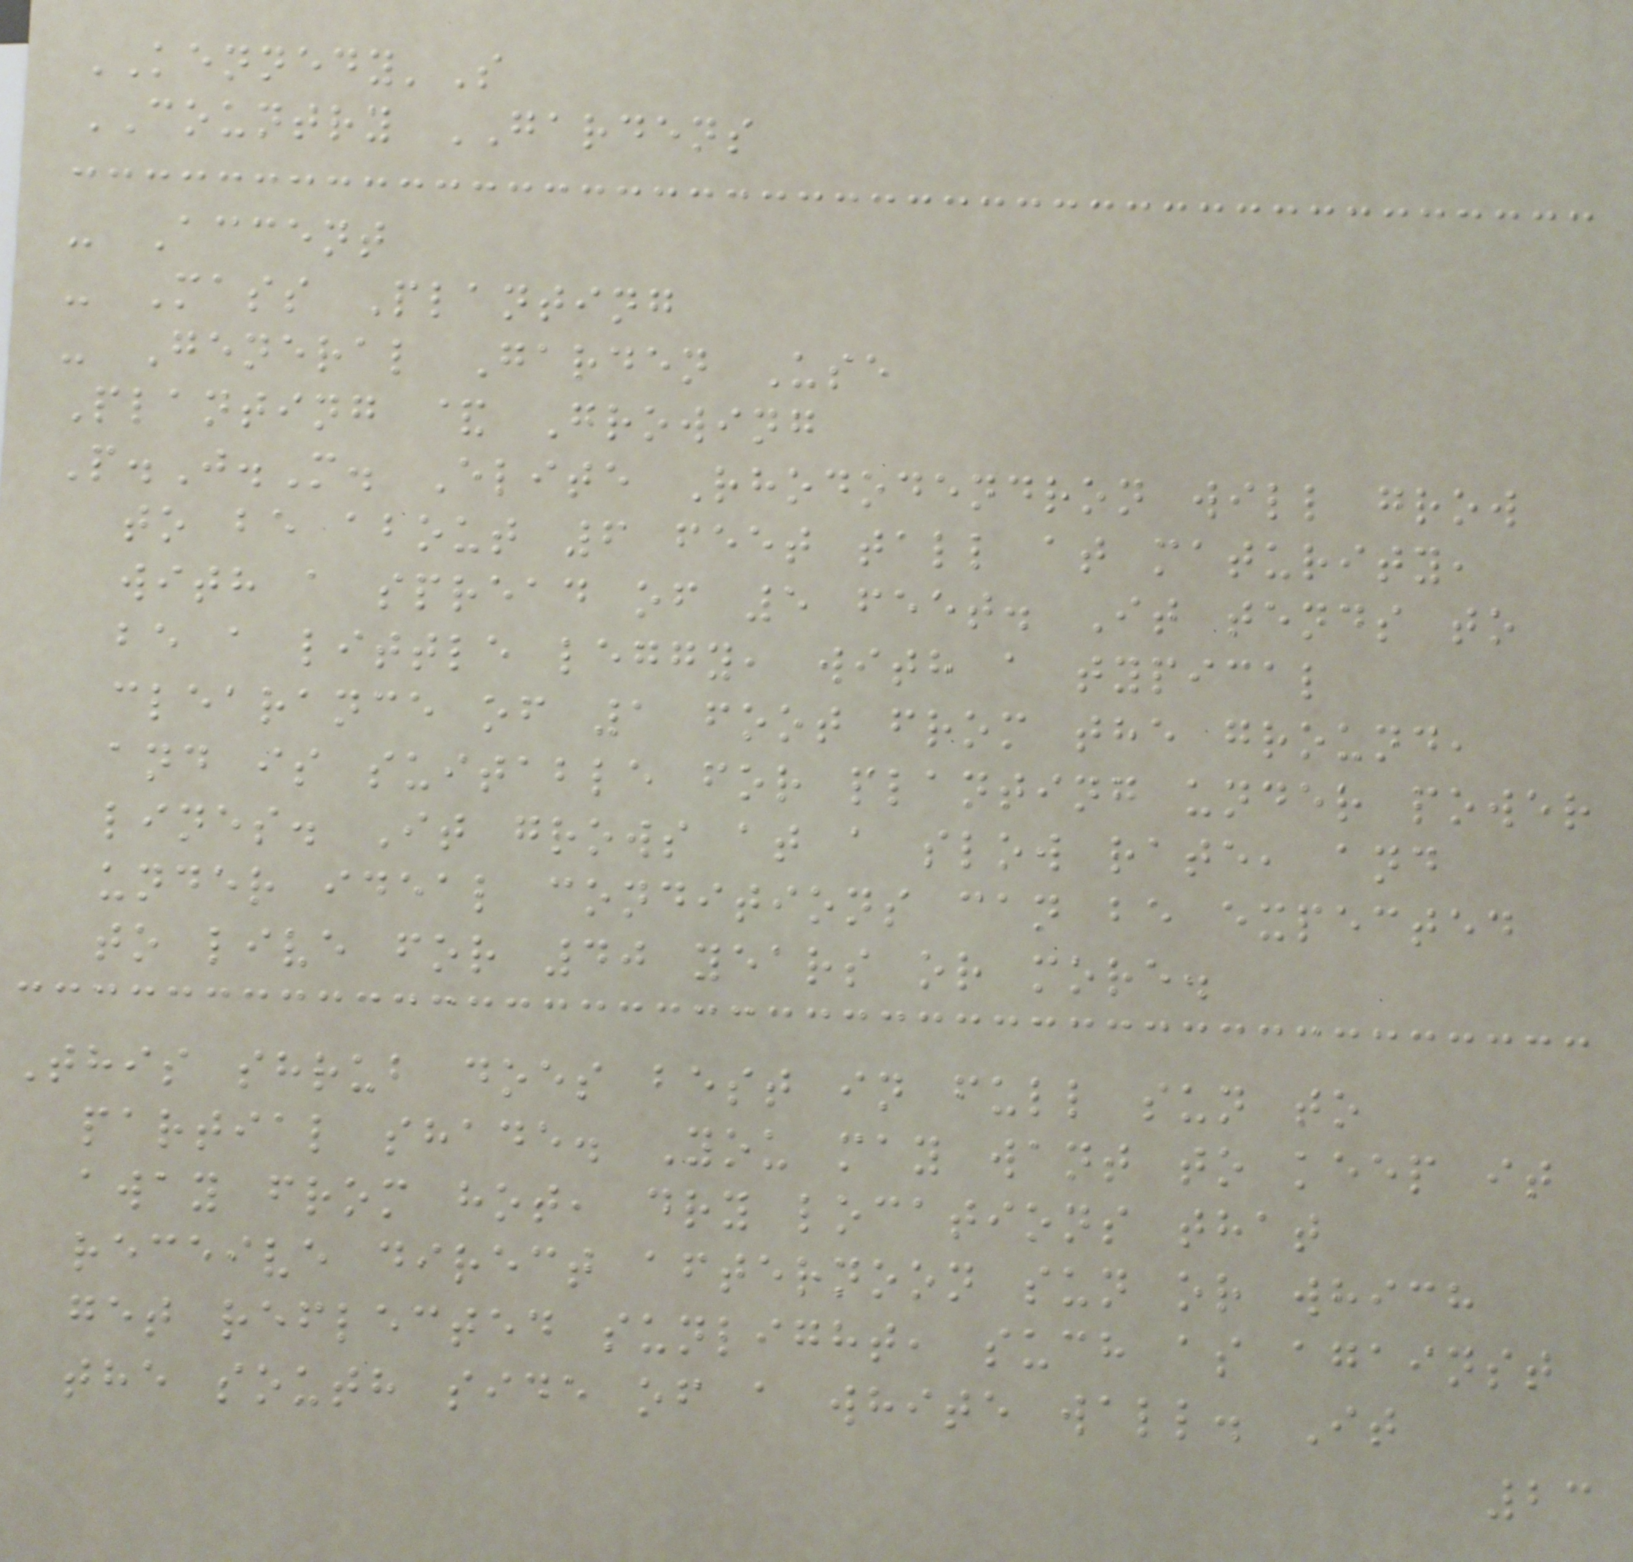KENNEDY'S
COUNTRY GARDENS
- Accent
- Mass Planting
- General Garden Use
Planting & Growing
P.J.M. Elite Rhododendron will grow
to be about 6 feet tall at maturity,
with a spread of 5 feet. It tends to
be a little leggy, with a typical
clearance of 1 foot from the ground,
and is suitable for planting under power
lines. It grows at a slow rate, and
under ideal conditions can be expected
to live for 40 years or more.
This shrub does best in full sun to
partial shade. You may want to keep it
away from hot, dry locations that
receive direct afternoon sun or which
get reflected sunlight, such as against
the south side of a white wall. It
23
